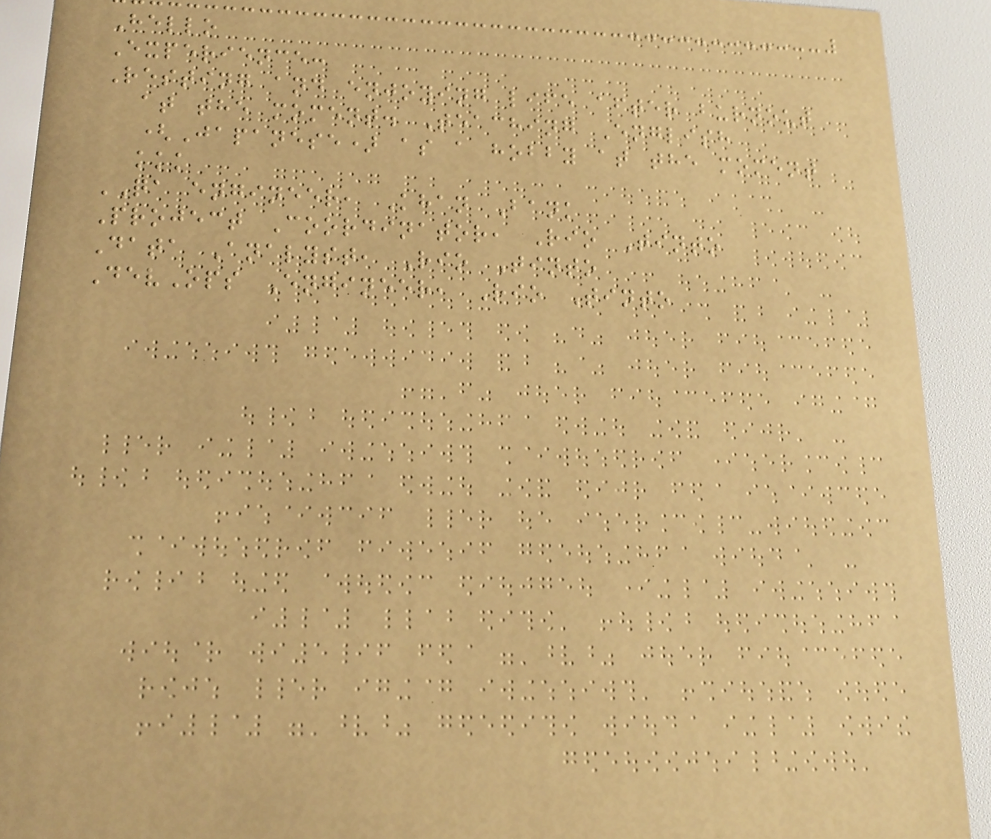Hello
Experience:
Resting and enjoying life after burnout
at the moment. Teaching English
(Japanese) as a hobby at the moment
kkk
QA engineer, Khan Bank
Project Coordinator, Rio Tinto
Data Analyst, Rio Tinto
DevOps Engineer, Rio Tinto
